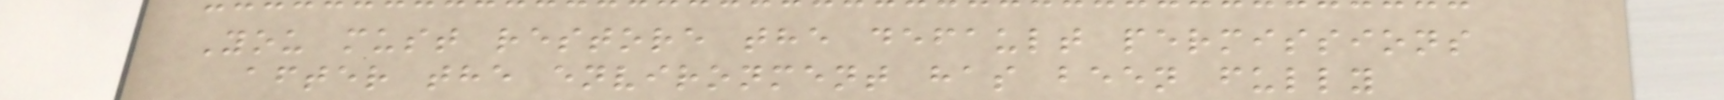You must restore the default permissions
after the environment has been fully
